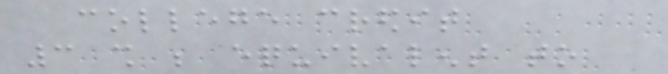college credit
3 shall be equivalent to
